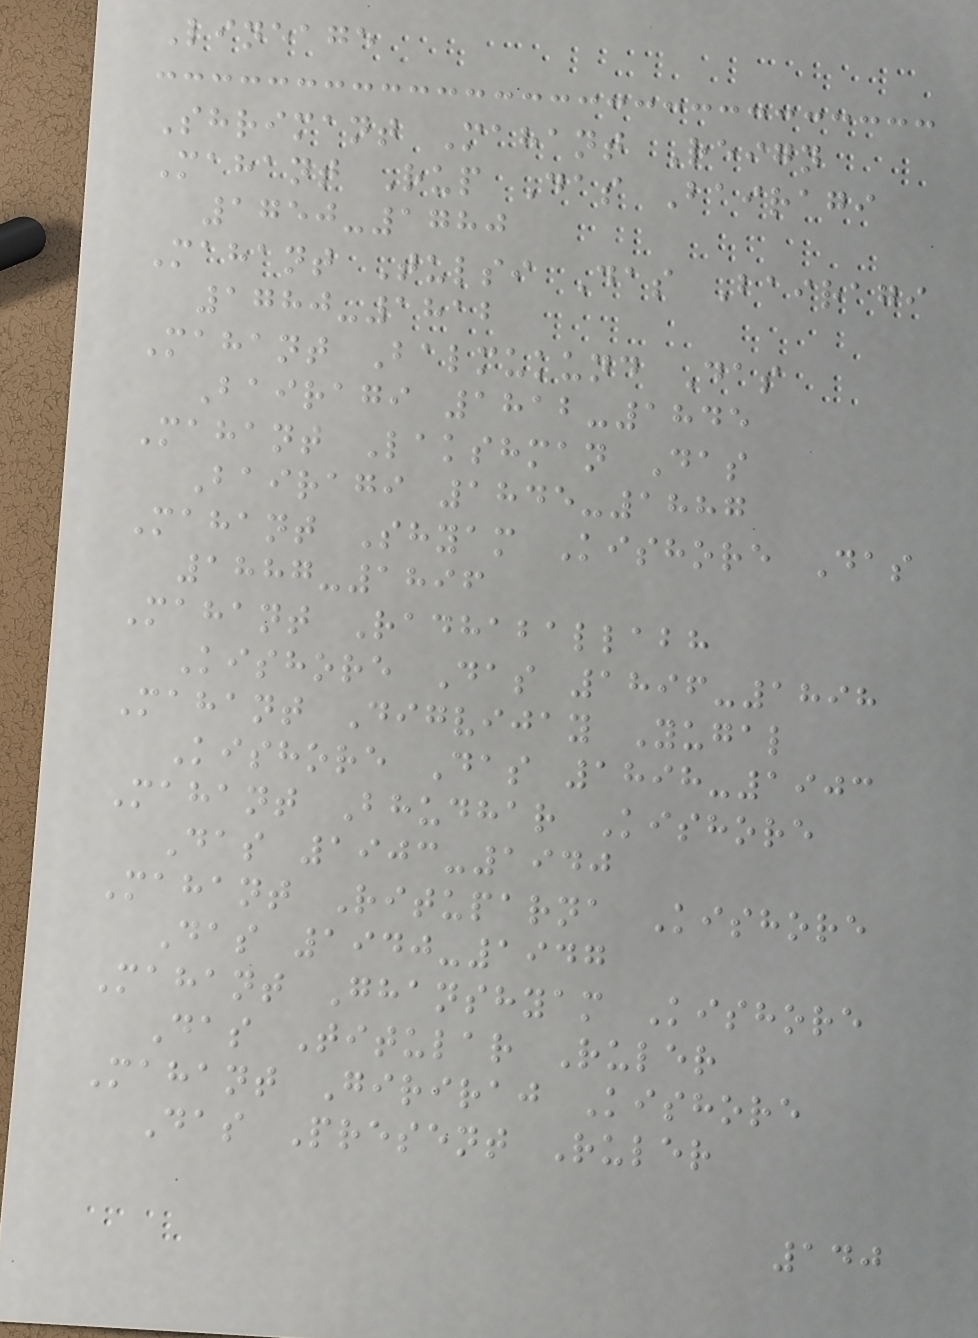Lineage
Shrimant Mahant Reign
Mahant Rup Das Bairagi
1750-1780
Mahant Tulsi Das Bairagi
1780-1812
Mahant Balmukund Das
Bairagi 1812-1845
Mahant Lakshman Das
Bairagi 1845-1887
Mahant Shyam Kishore Das
1887-1896
Mahant Radhaballabh
Kishore Das 1896-1898
Mahant Digvijay Yugal
Kishore Das 1898-1903
Mahant Bhudhar Kishore
Das 1903-1940
Mahant Rituparna Kishore
Das 1940-1947
Mahant Ghanshyam Kishore
Das Titular Ruler
Mahant Giriraj Kishore
Das Present Ruler
140
